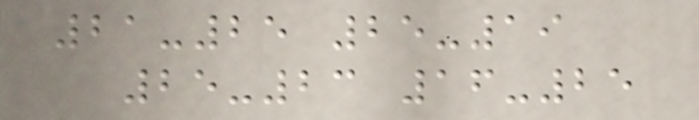21-25 25-19
25-23 16-25
